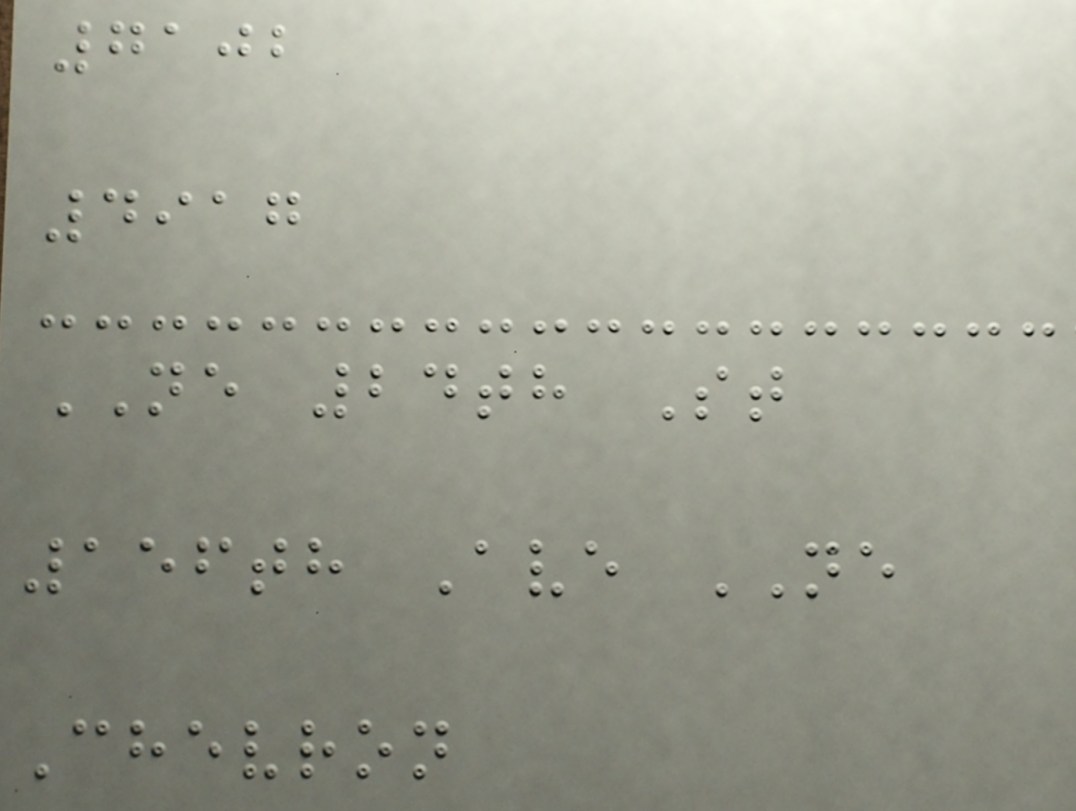7102
4917
NE 24th St
156th Ave NE
Chevron
